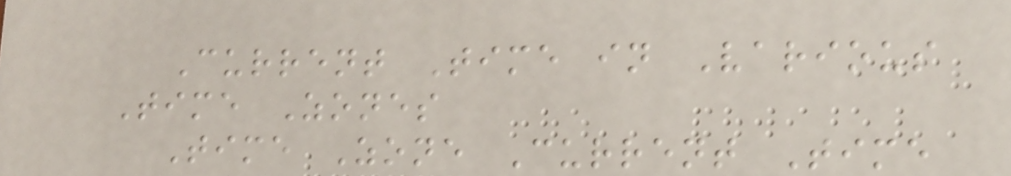Current Time in Various
Time Zones
Time Zone Current Time
